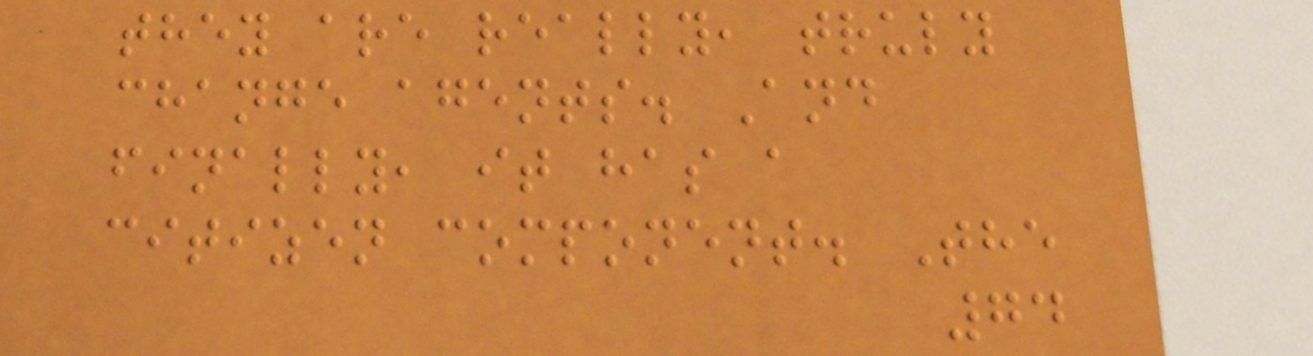they are really, truly
change agents. And
finally, it has a
citizen component. The
74
